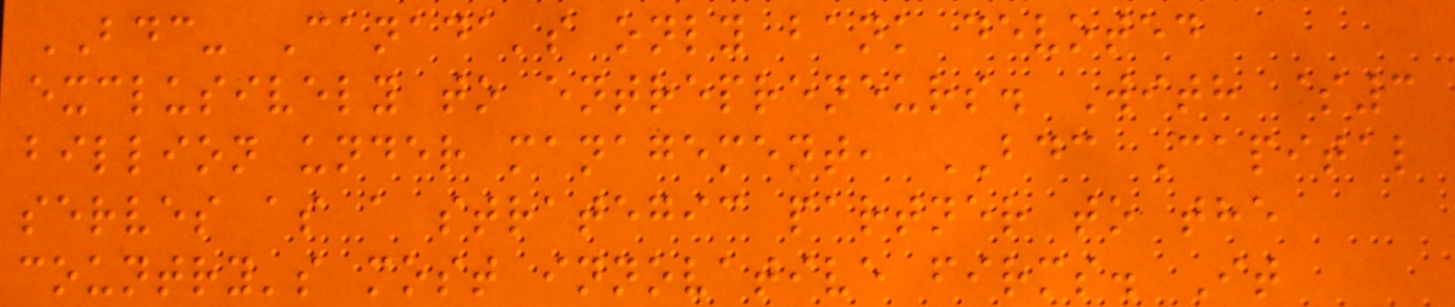BDC- Canada's only bank devoted
exclusively to entrepreneurs. With $3
billion under management, BDC Capital
serves as a strategic partner to the
country's most innovative firms. It
